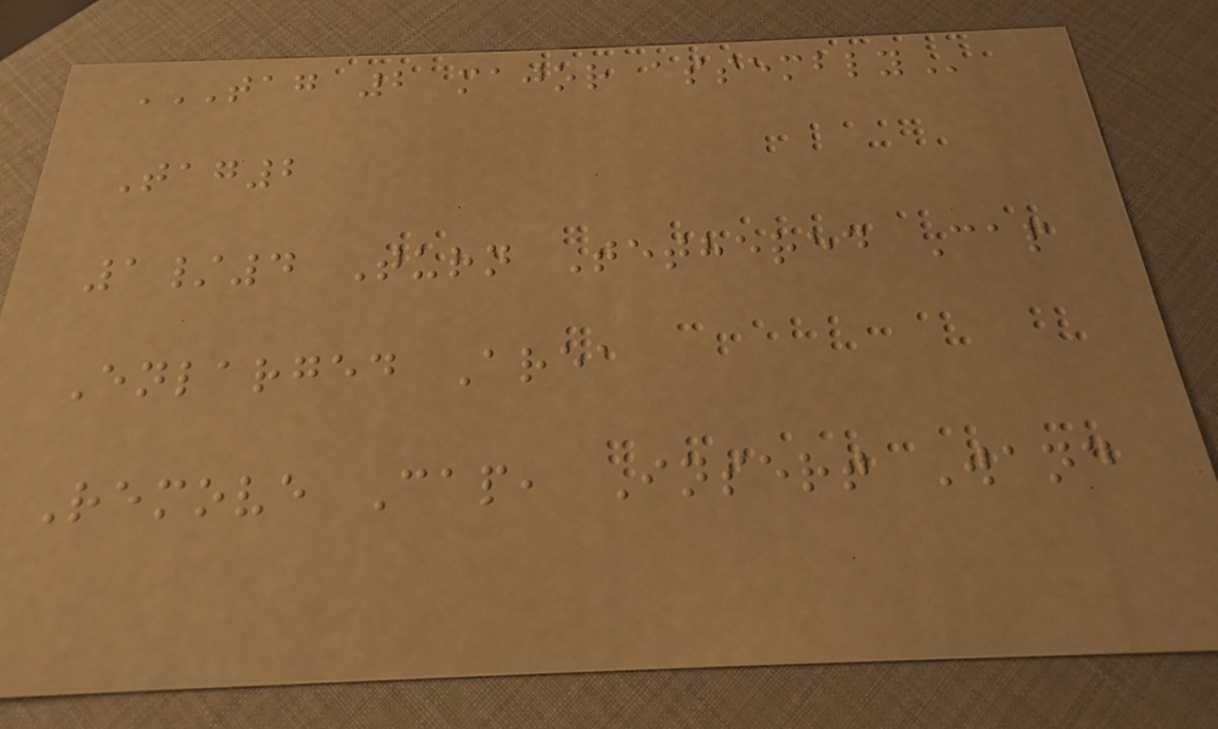TAG 2 MAJOR ASSEMBLY
Tag2
1/4 Turn Tethered Cap
Enlarged Area
Remove Cap, Insert Wand
